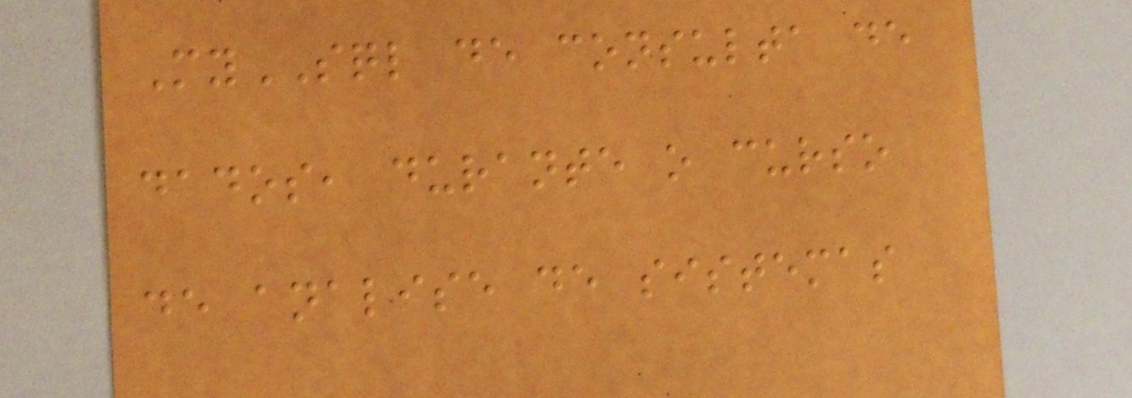MySQL de consulta de
dados, durante o curso
de analise de sistemas
